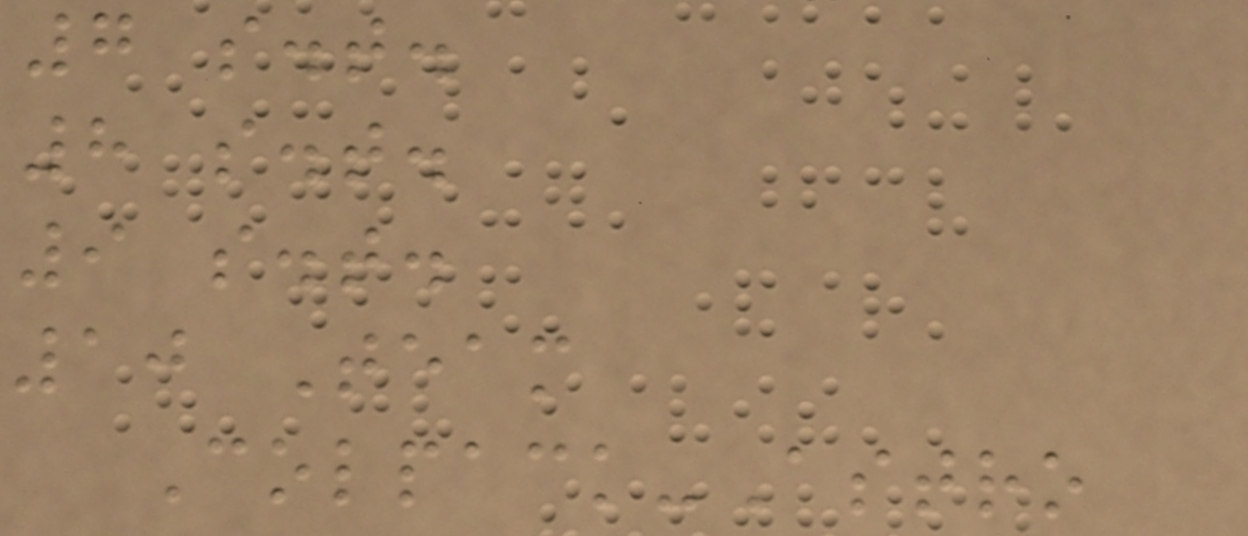7 s.t.
8 s.t.
9 s.t.
10 Team
Colpack-Astro
